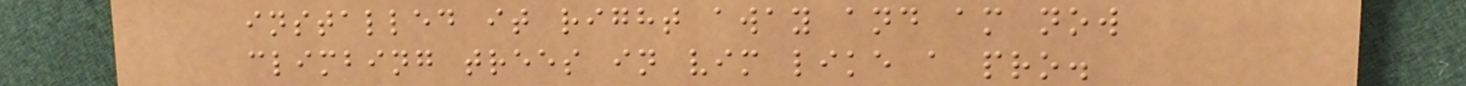installed it right away and am now
climbing trees in vim like a pro.
